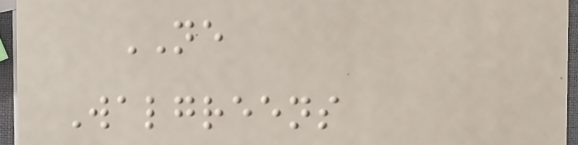NE
Walgreens
